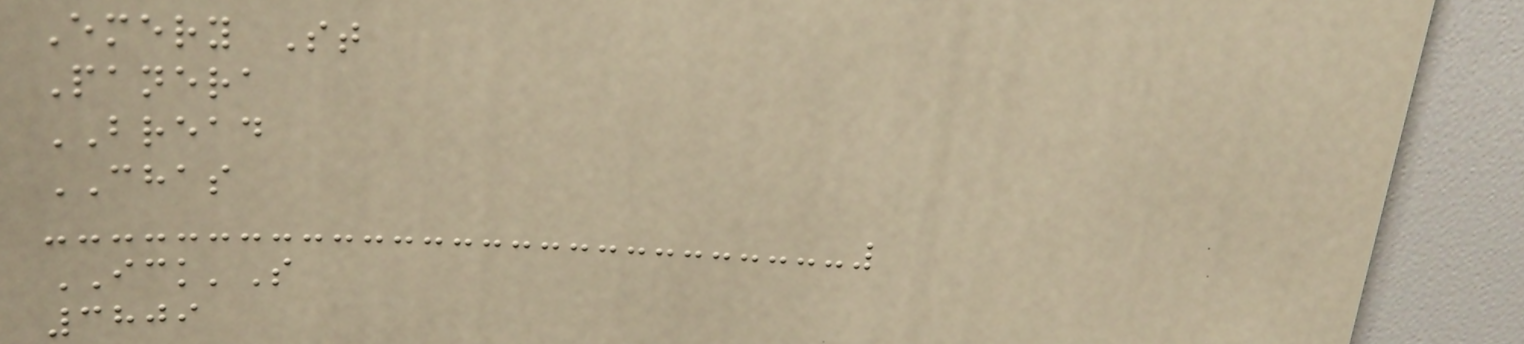Emery St
Panera
BREAD
CHAS
ICK'S
3809
